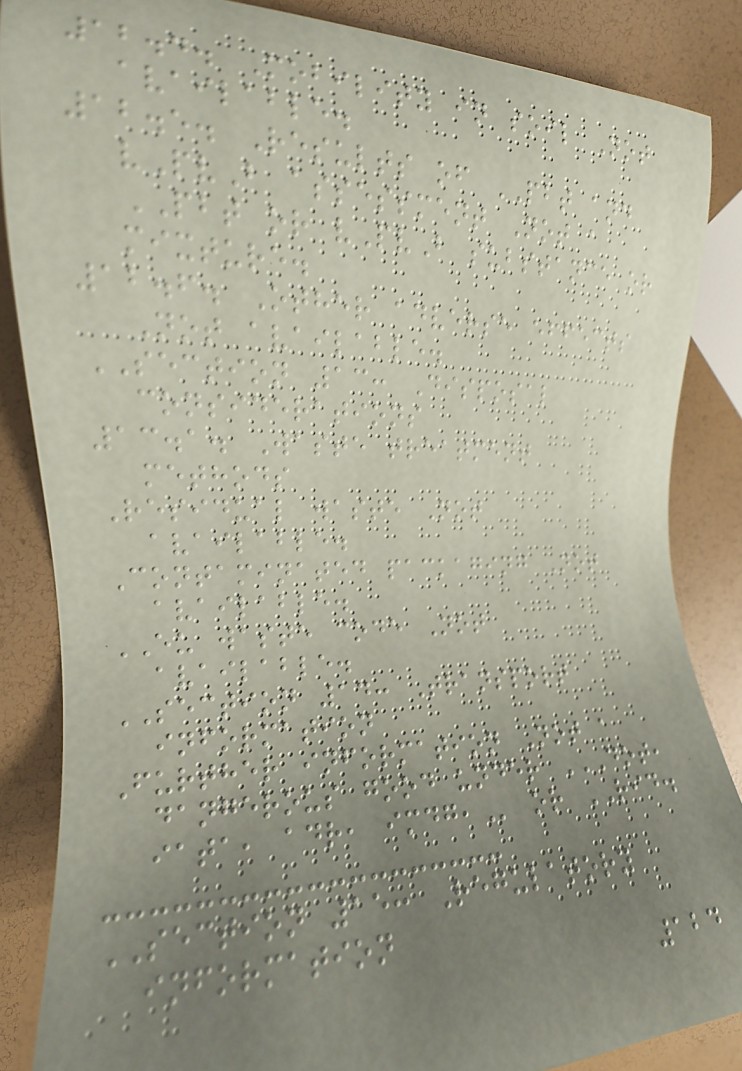12.4. Mobility in soil Not
available.
12.5. Results of PBT and
vPvB assessment Not a
PBT or vPvB substance or
mixture.
12.6. Other adverse effects
Not available.
SECTION 13: Disposal
considerations
13.1. Waste treatment
methods
Residual waste Not
available.
Contaminated packaging Not
available.
EU waste code Not
available.
SECTION 14: Transport
information
Further information Not a
dangerous good under DOT,
IATA, ADR, IMDG, or RID.
SECTION 15: Regulatory
information
124
